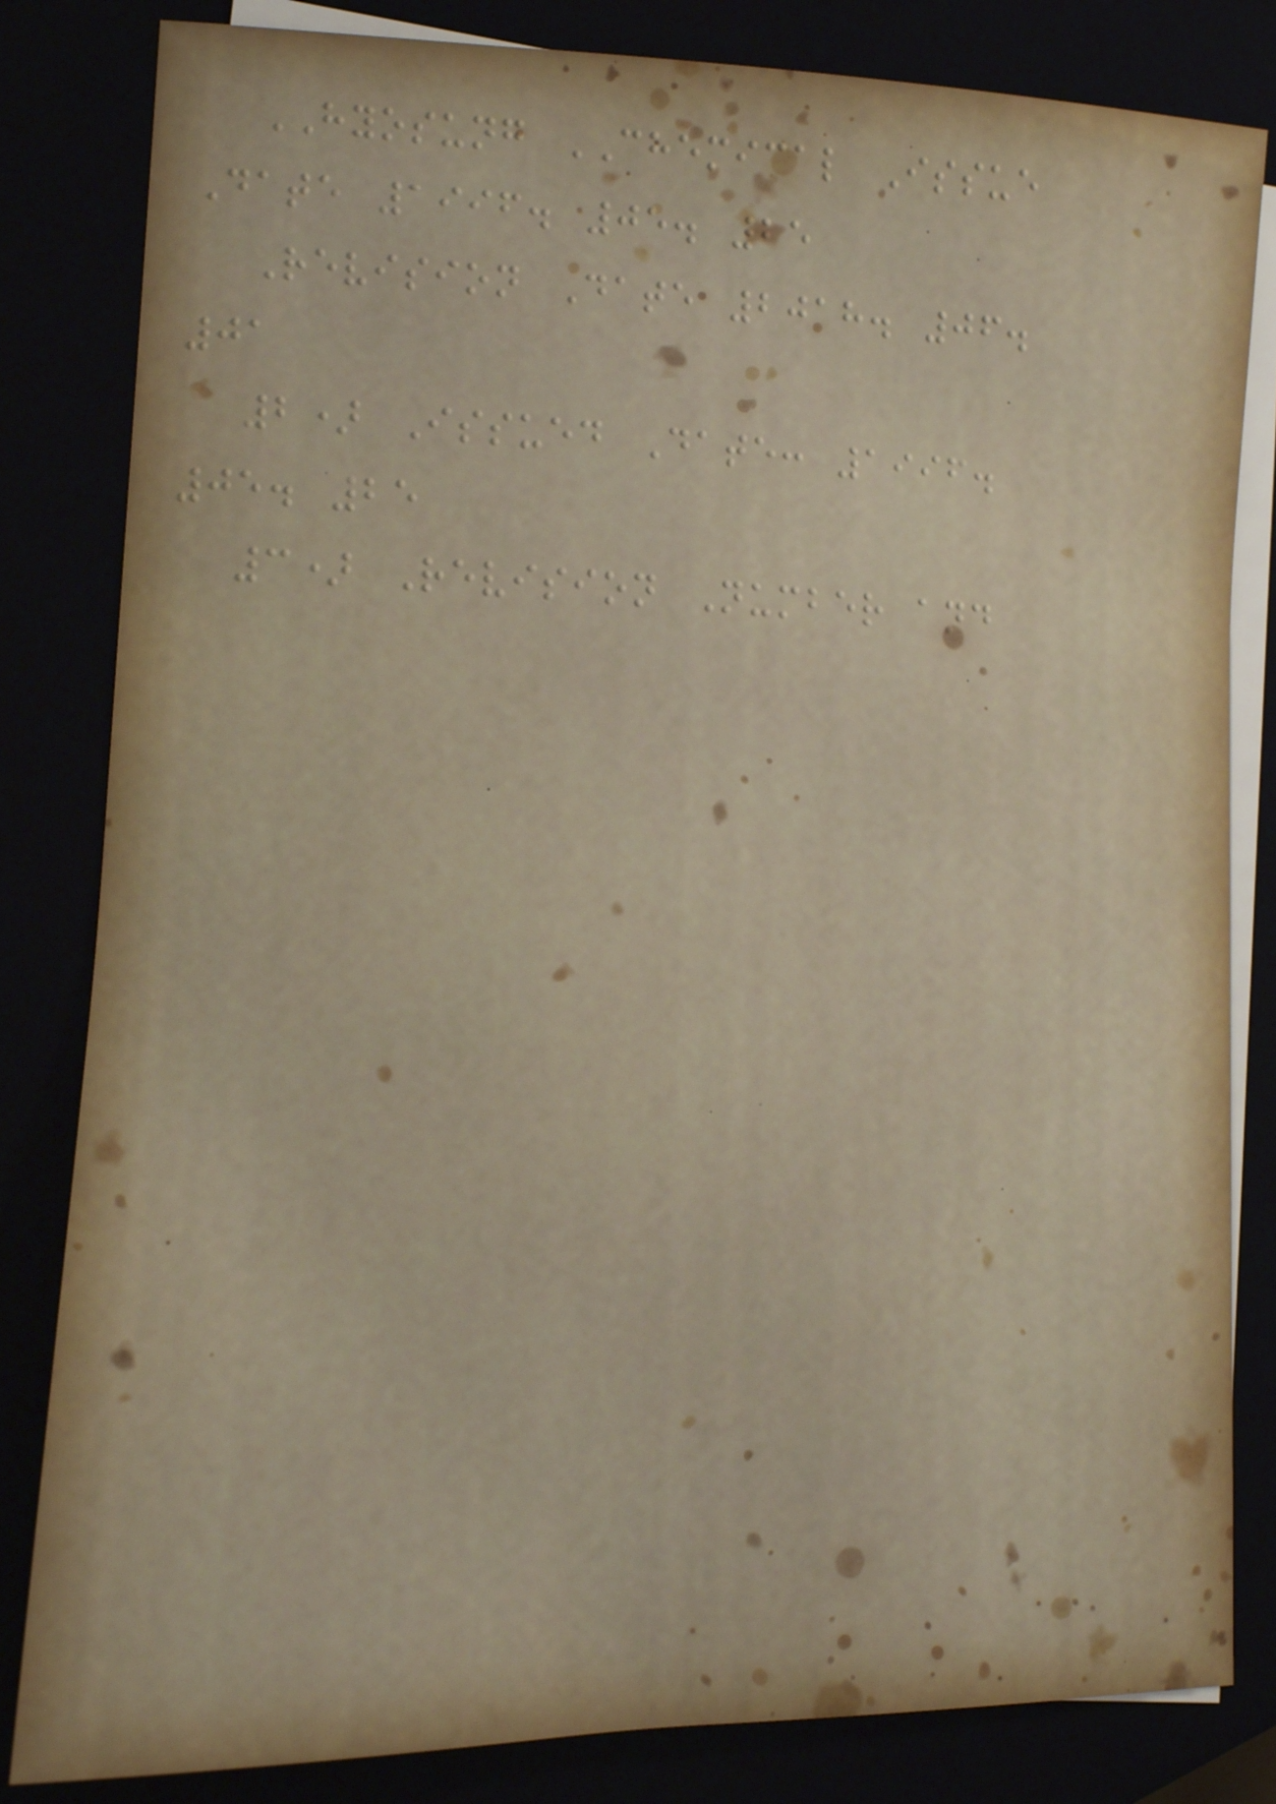HYOSUNG CHEMICAL Issue
Date 1996. 05. 25
Revision Date 2018. 06.
01
2) Issued Date: 1996.
05. 25
3) Revision Number and
